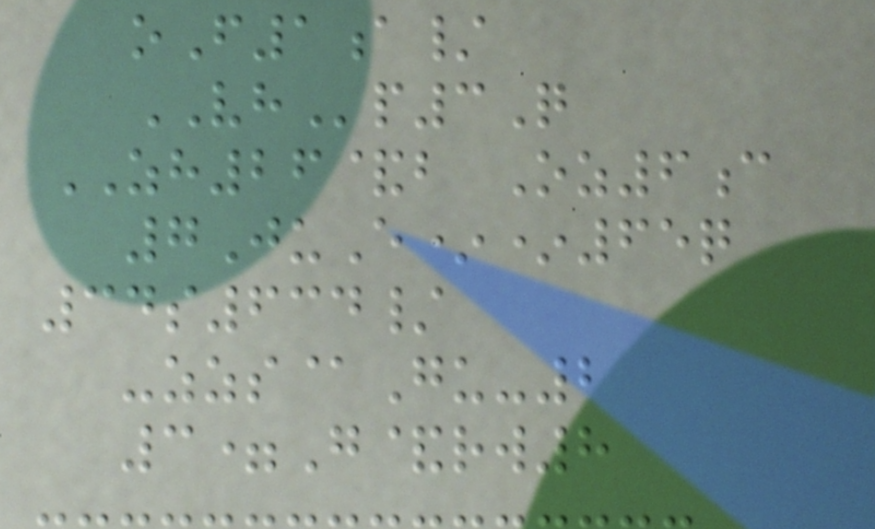oF1a/
VHp3Q
ZH26&b Oz6c
7JuE**65q
34s634/
-zzs@Gu-2
3=G&rw8
